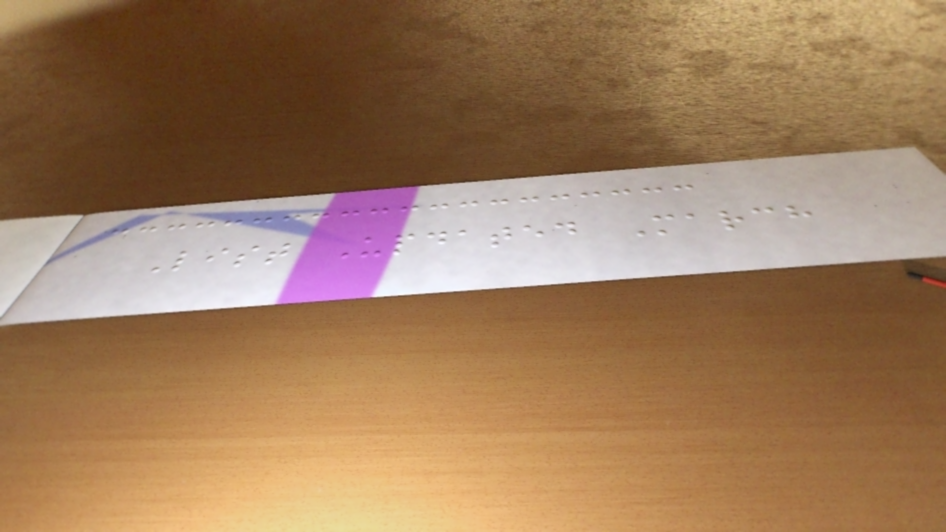List Updated March
